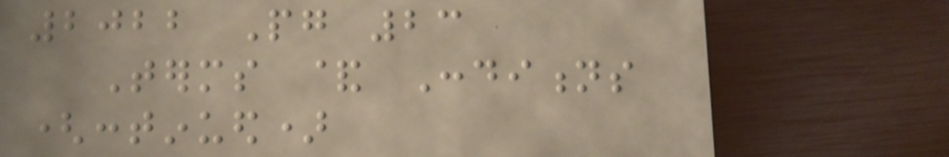2022 Pg 23
Terms & Conditions
(continued)
